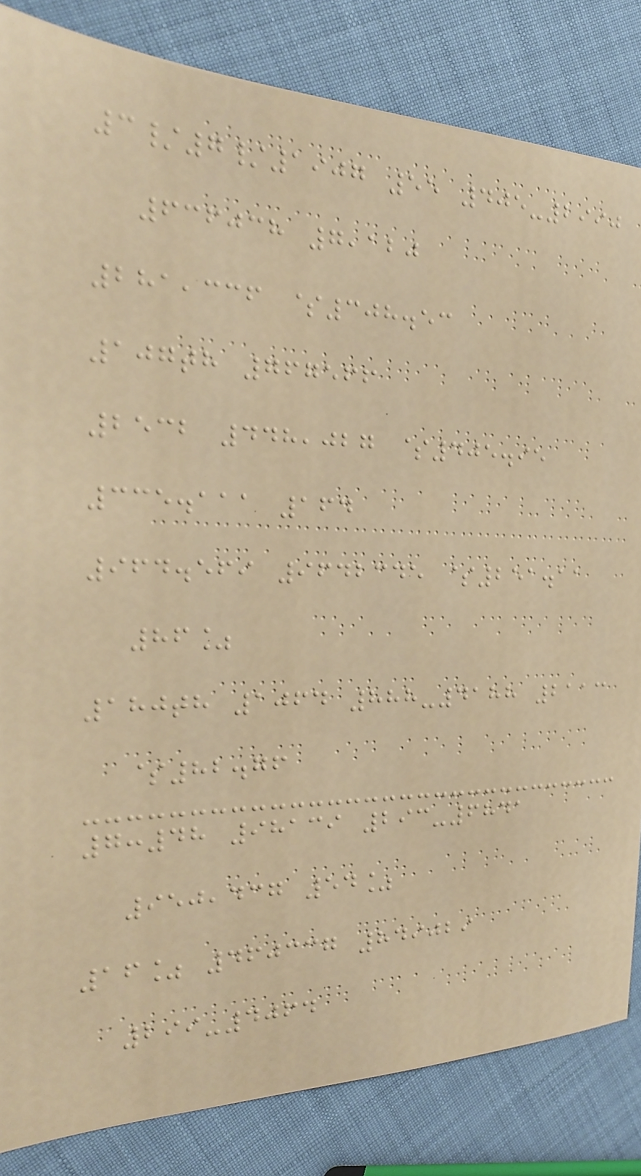3/7/1907 55 405-2990
636038 7,120
281,336 $308.53
107th 767566
2532 448,027 $405.95
335.111 164
964.569 9642345 $251.11
86%
180th 1064 888-4188 2113
$82.76
7:48 98139 293-6841
950,437 54%
16% 460337 849029
299-4064
